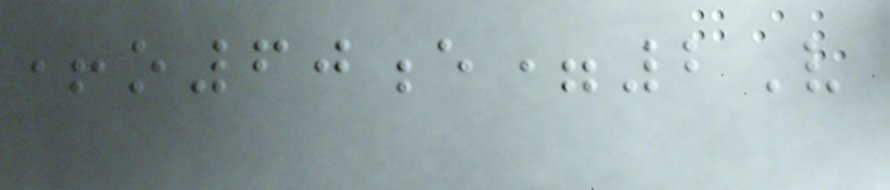+o60e=2V
